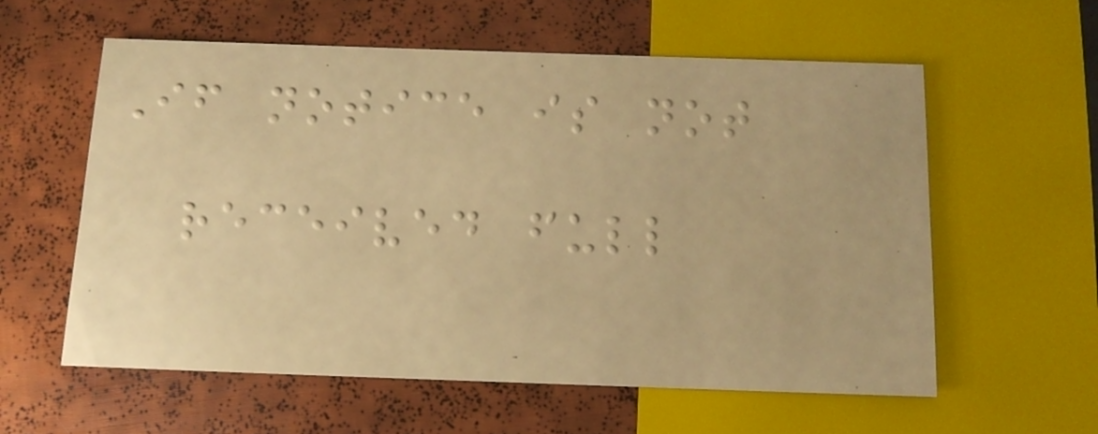If notice is not
received full
